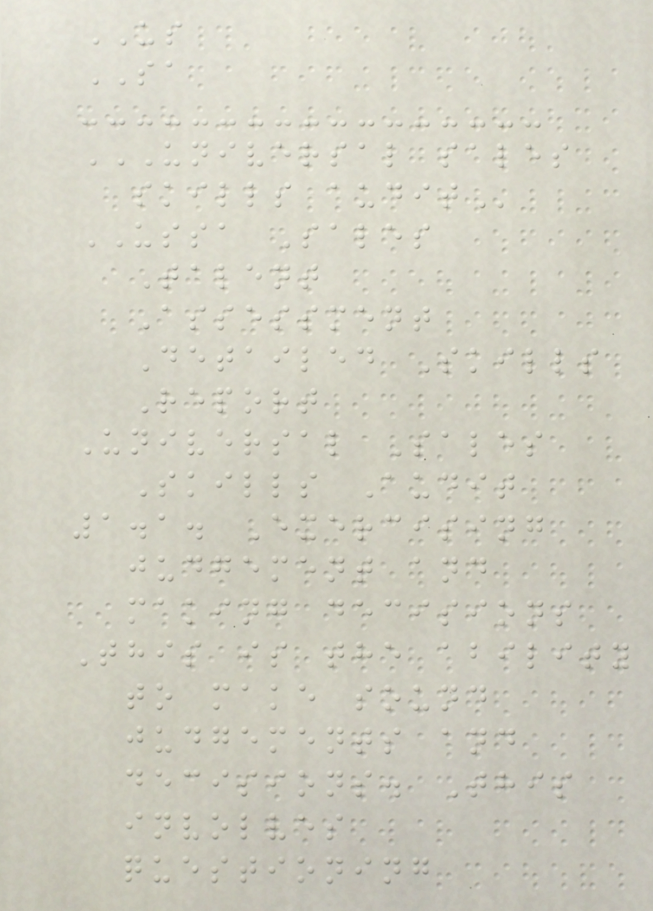US
SA
UNIVERSAL SALES
SKILLS AUDIT
USSA Sales
Talent
Assessment
Detailed Skills
Report
Universal Sales
Skills Audit
1.1. Exercising
judgement and
making decisions
This is the ability
to make sound
judgements and
decisions. This
involves
questioning
